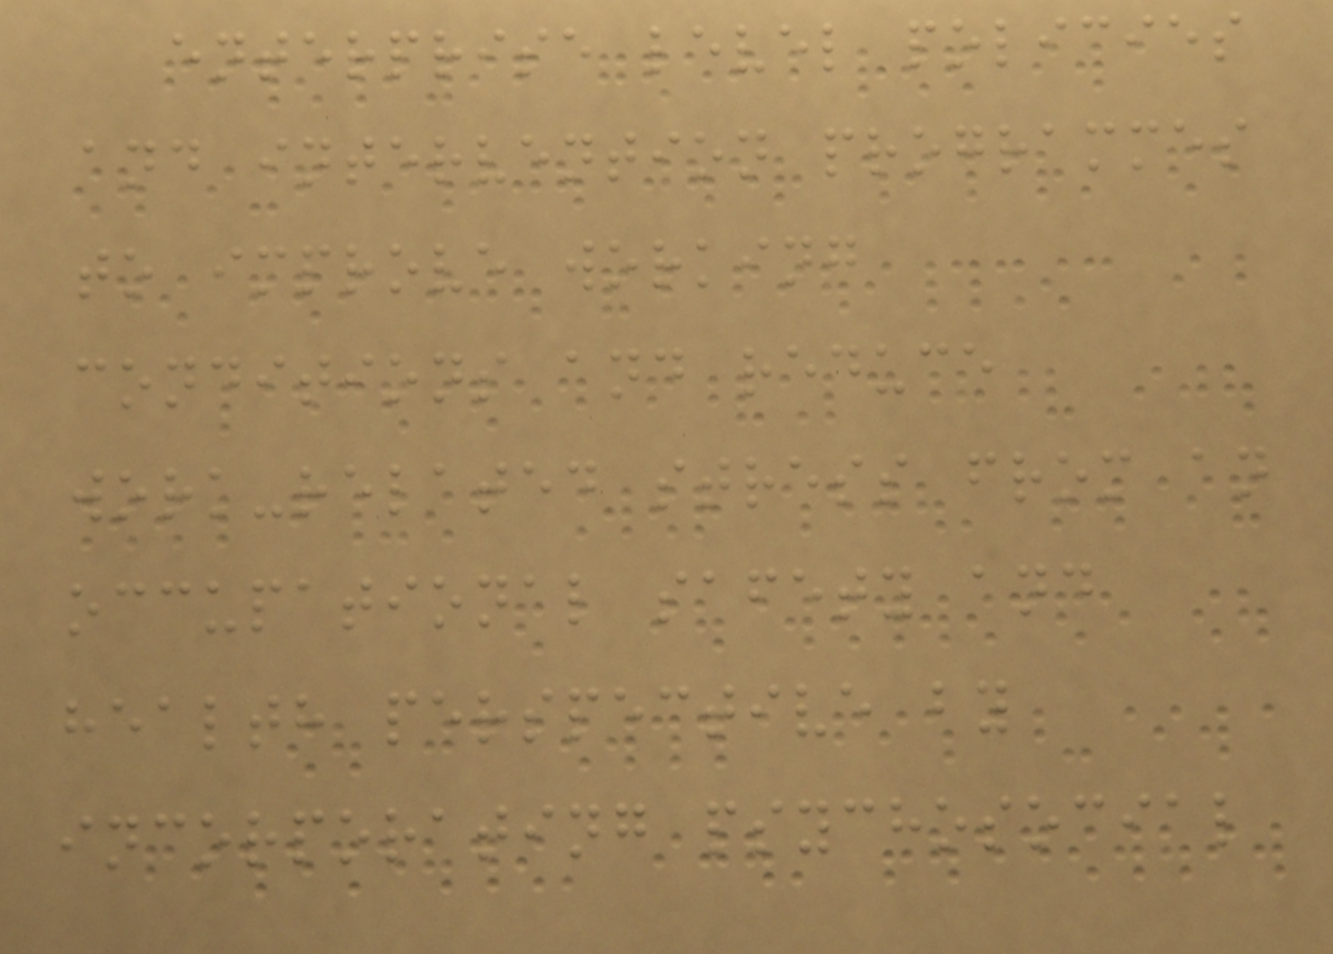enterprise level policies
and intervention programmes
to improve working
conditions and reduce
work-related stress from an
occupational safety and
health perspective by
incorporating psychosocial
